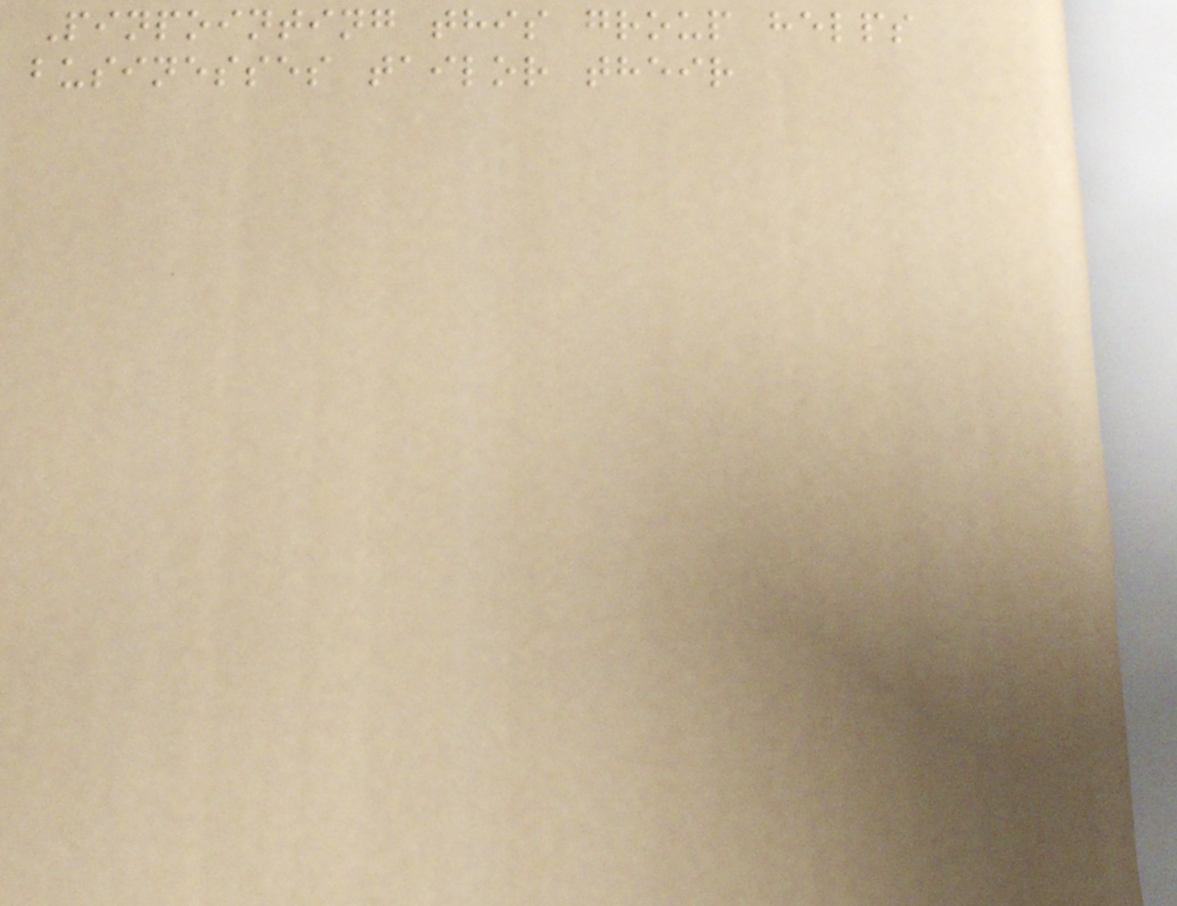Pinpointing this group helps
businesses tailor their
